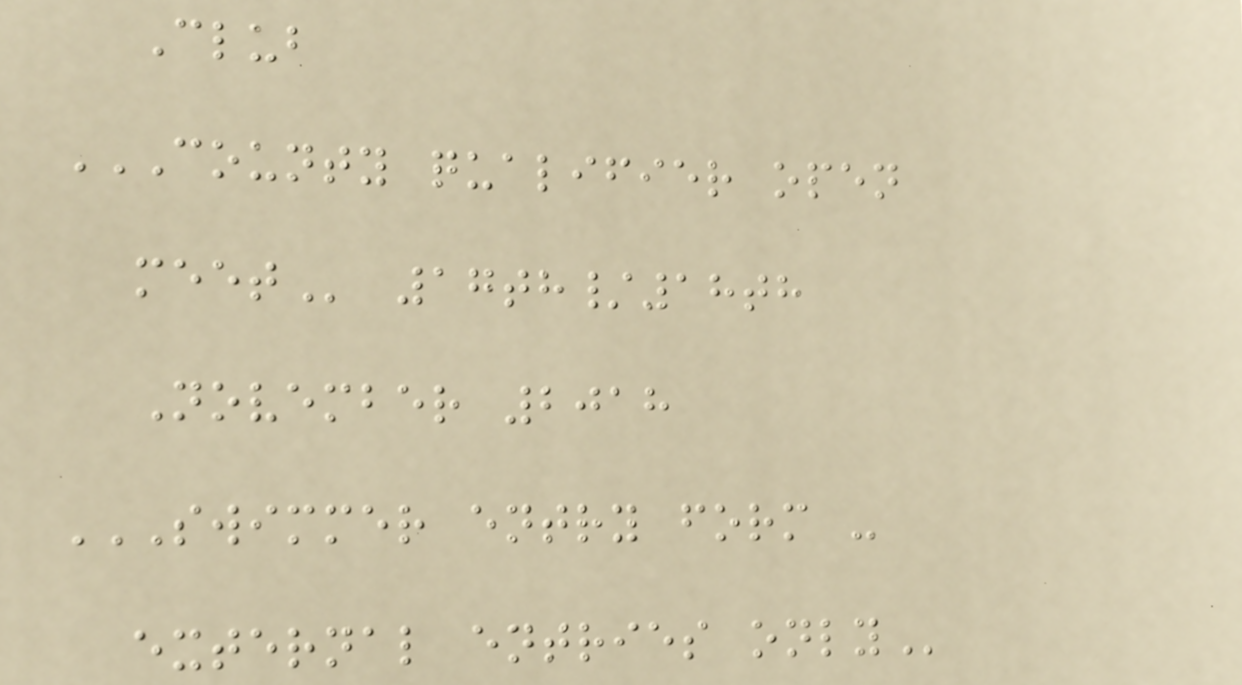Club
COUNTY QUALIFIER OPEN
MEET 17th/18th
November 2018
SWIMMER ENTRY FORM -
EXTERNAL ENTRIES ONLY
